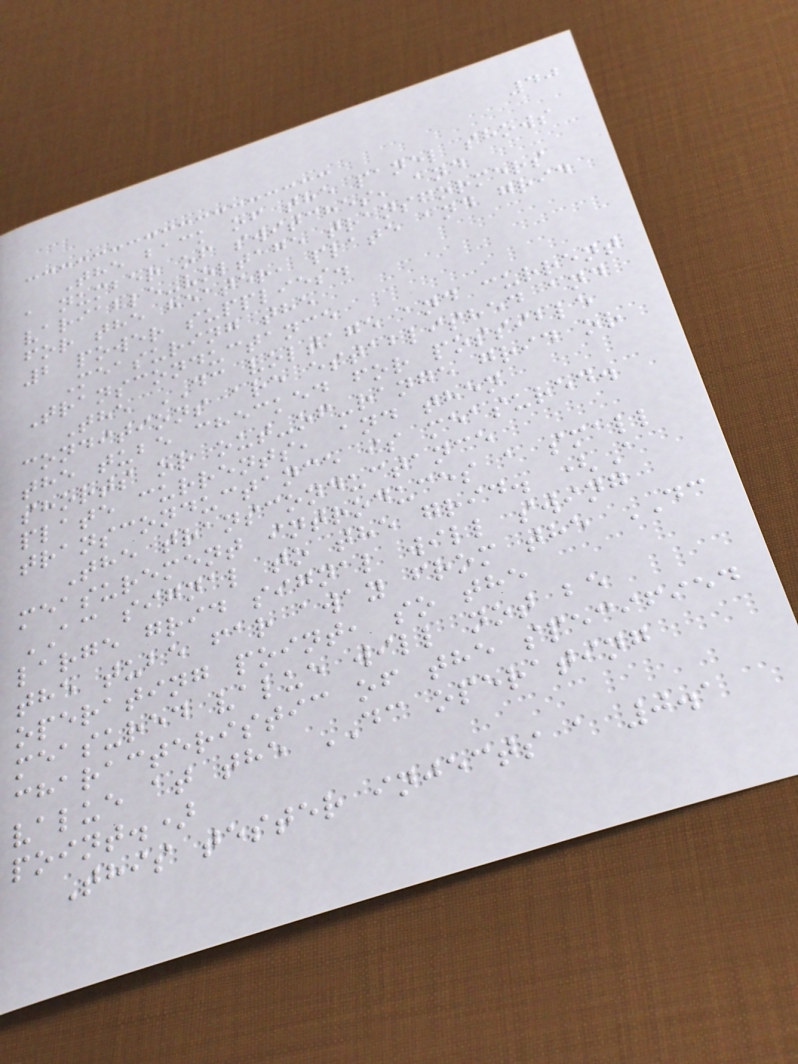40
The back of the panel shows
a number of switches, and
variable-voltage transformers
for the heater, plate and grid
2 power supplies.
Measuring the
Transconductance
The DC voltage and current
conditions are established and
the tube checked for possible
shorts or out-of-range grid or
plate currents, and then
transconductance is measured.
The transconductance
measurement introduces a small
AC signal to the grid. (A
large grid signal will swing
the tube far away from the DC
operating point, so the
measured value will not be
characteristic of the specified
value at the DC operating
point.)
This tester injects a 0.1
